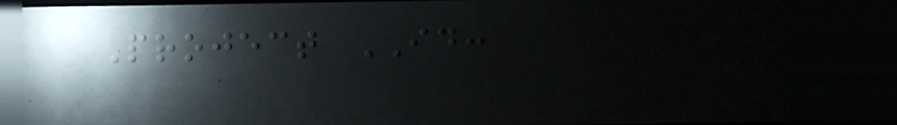Project ID:
